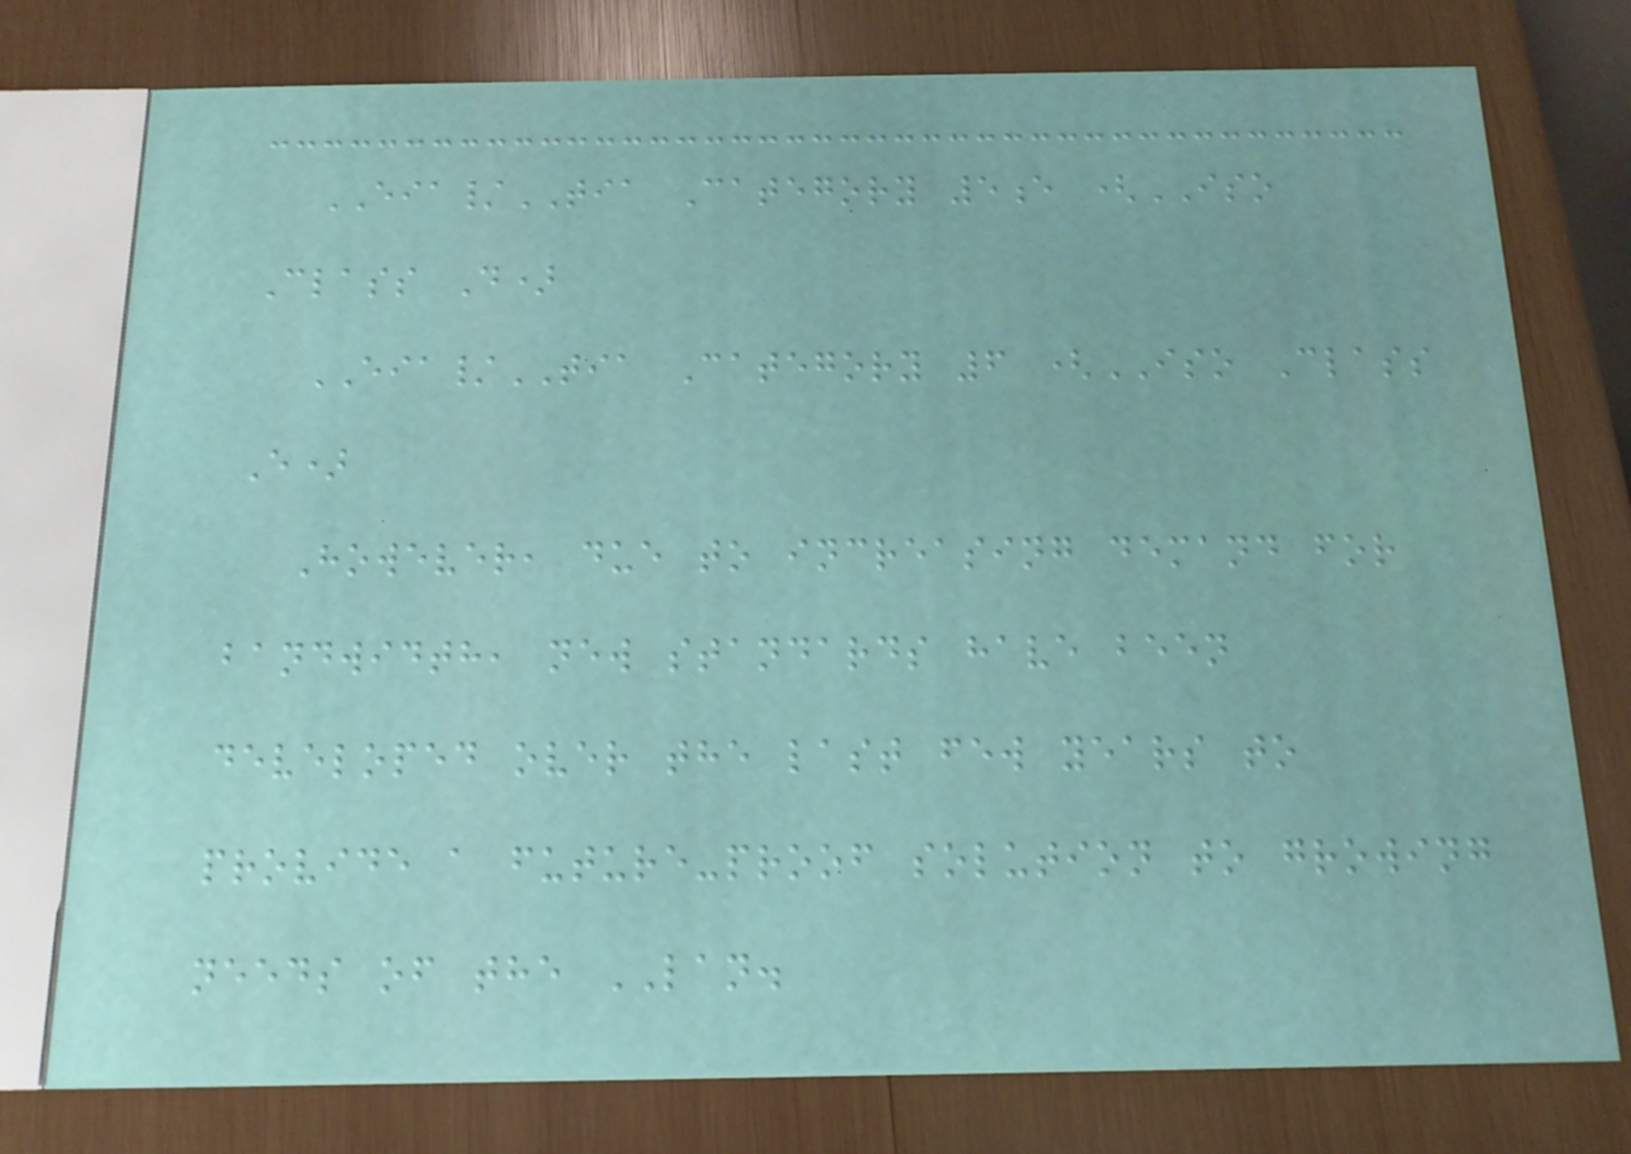EIA/TIA Category 5e (ISO
Class D)
EIA/TIA Category 6 (ISO Class
E)
However, due to increasing demand for
bandwidth, new standards have been
developed over the last few years to
provide a future-proof solution to growing
needs of the LAN.
